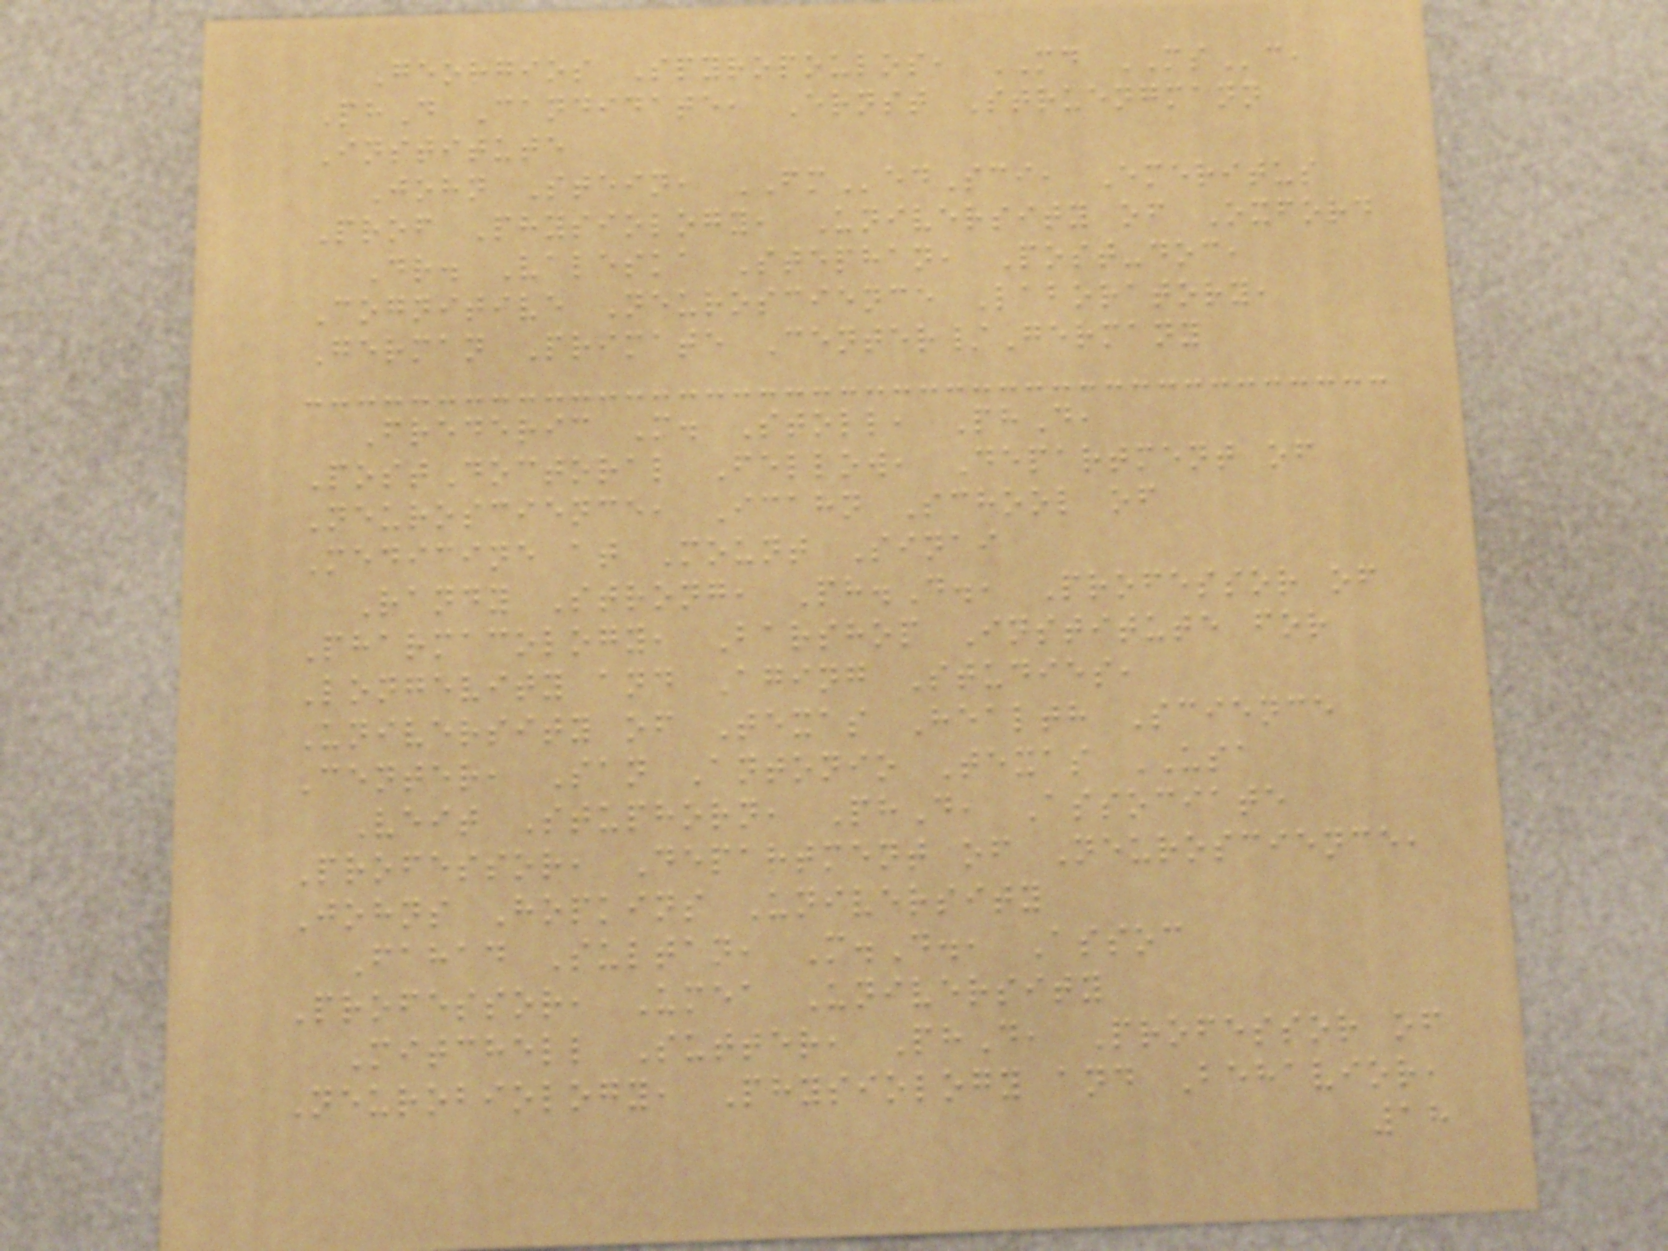Georgios Spyropoulos, MD MSc,
PhD Candidate, Ernst Struengmann
Institute
John Stein, FMedSci, Emeritus
Prof Physiology, University of Oxford
Dr. Valeska Stephan, Post-doc,
Cognitive Neuroscience Laboratory,
German Primate Center/Germany
Frederic M. Stoll, PhD,
PostDoctoral Fellow, Department of
Neuroscience, Icahn School of
Medicine at Mount Sinai
Randy Strong, Ph.D., Professor of
Pharmacology, Barshop Institute for
Longevity and Aging Studies,
University of Texas Health Science
Center, San Antonio Texas USA
Veit Stuphorn, PhD, Associate
Professor, Department of Neuroscience,
Johns Hopkins University
Fahad Sultan, M.D., Assoc
Professor, Umea University
Mitchell Sutter, PhD, Professor of
Neurobiology, Physiology and Behavior,
18
